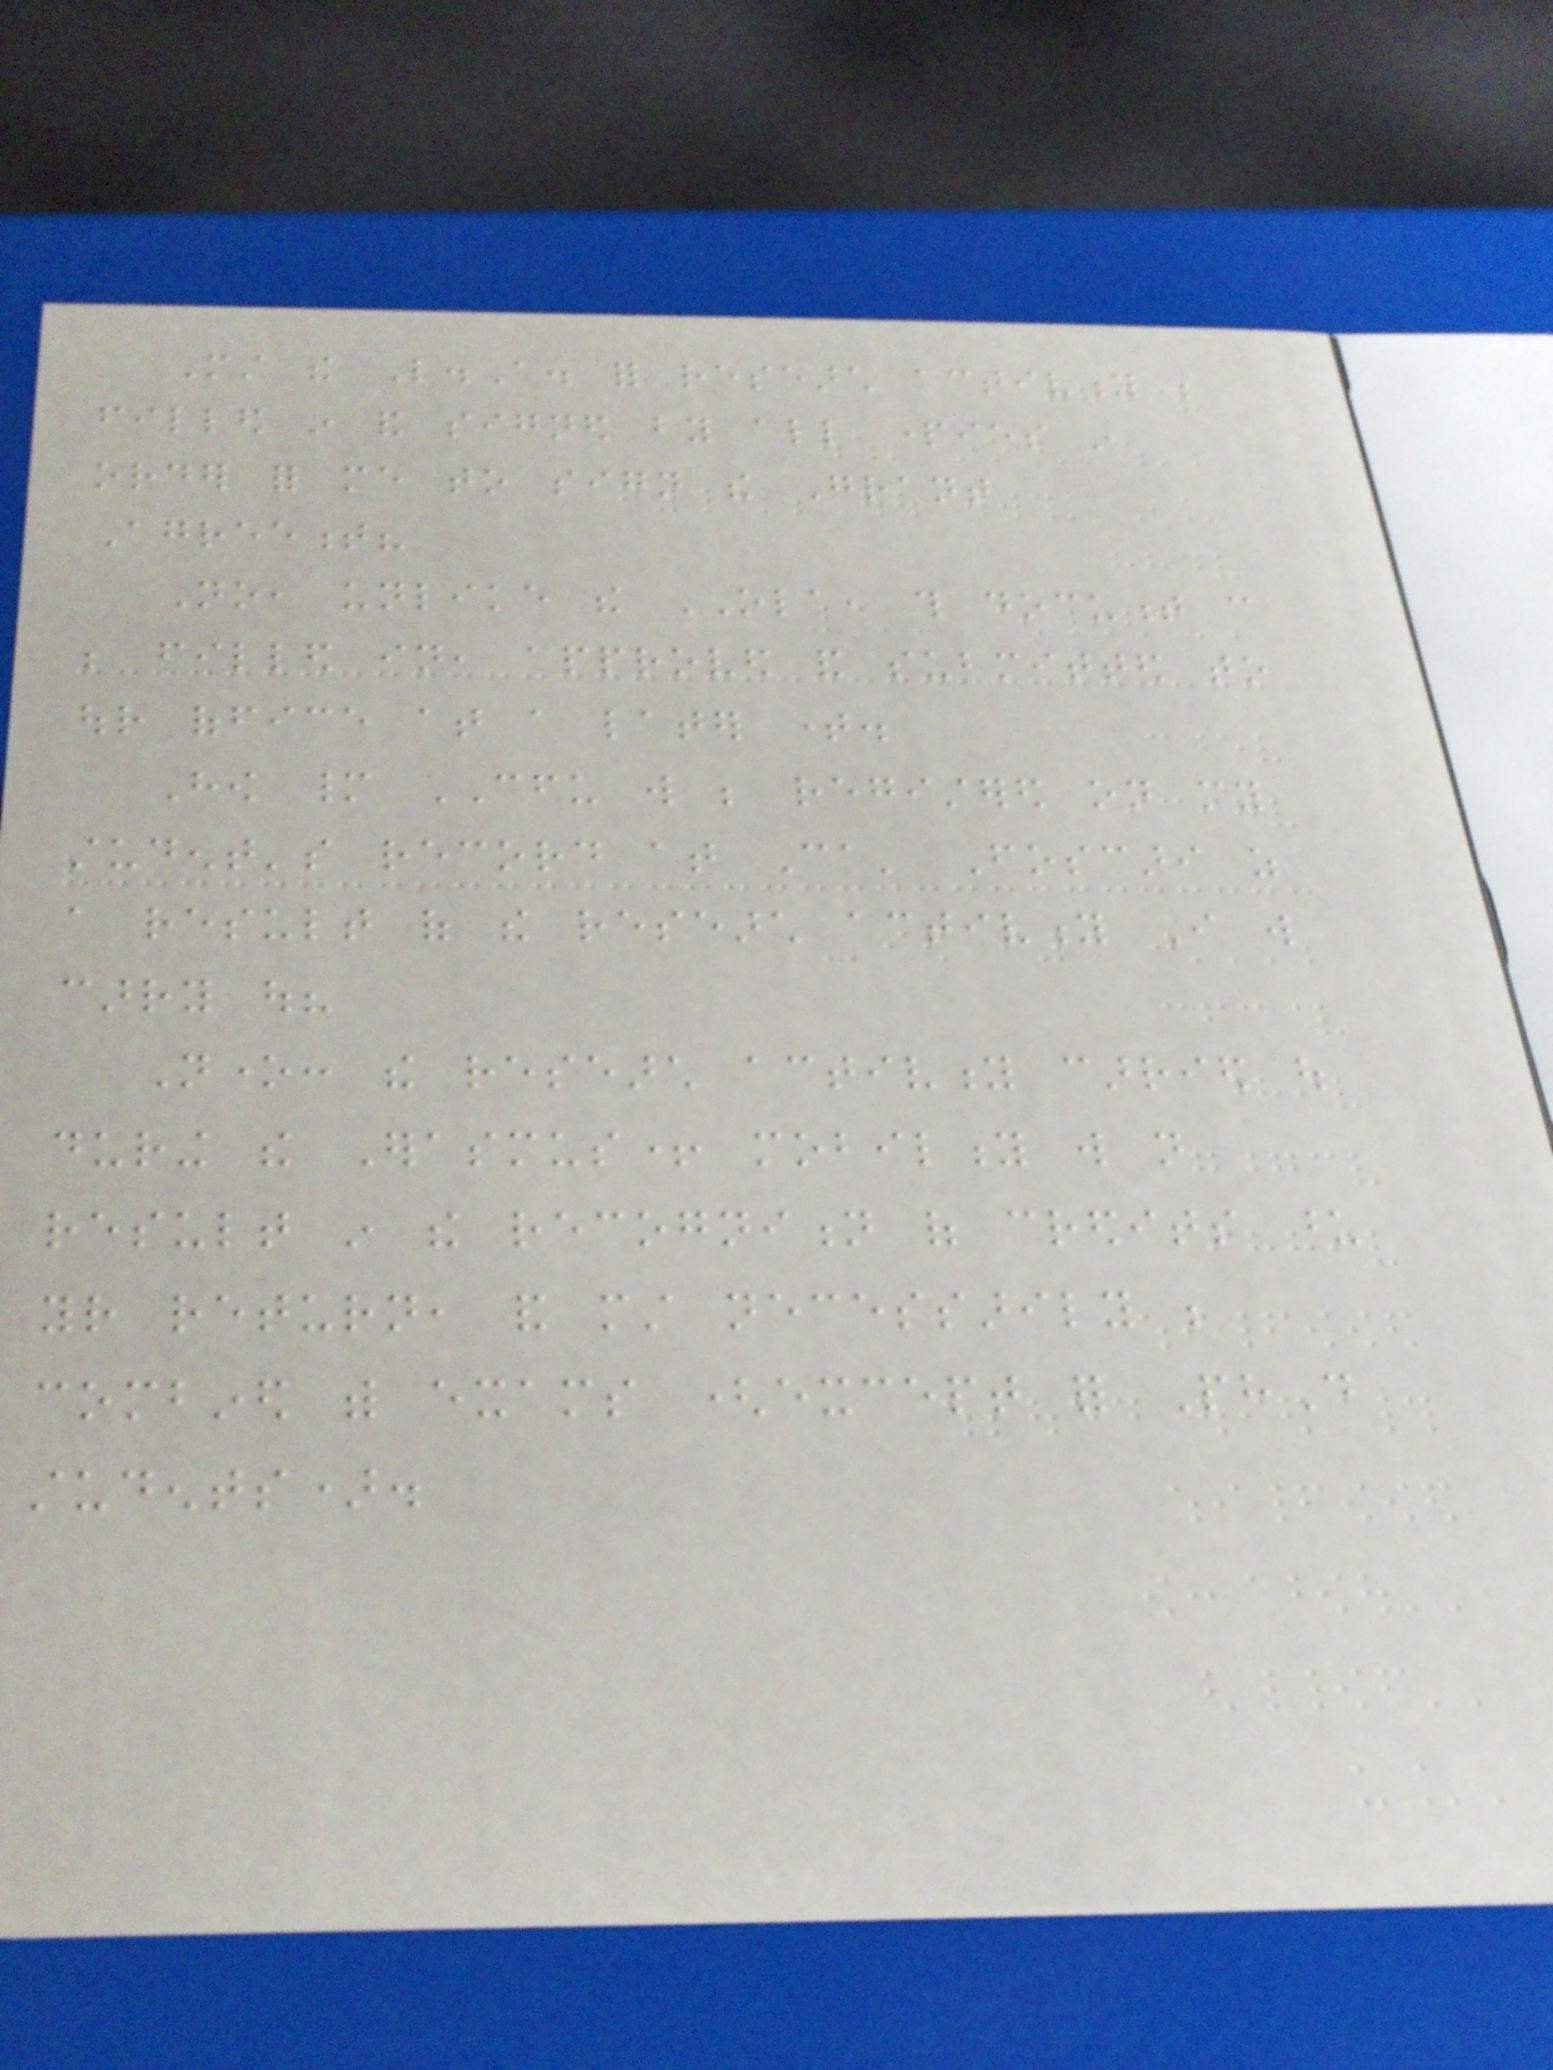Must the L.A. for research activity be
filled in and signed by all parties in
order for me to sign the Grant
Agreement?
No, unlike the OLA, this document can
be filled in, approved and submitted to
our office at a later time.
How many CFU will be registered on my
student's record at Ca' Foscari as
a result of the research activity I will
carry out?
None: the research activity carried out
during the Erasmus+ mobility will not
result in the recognition of credits upon
your return, and must necessarily be
combined with exams (except for PhD
students).
